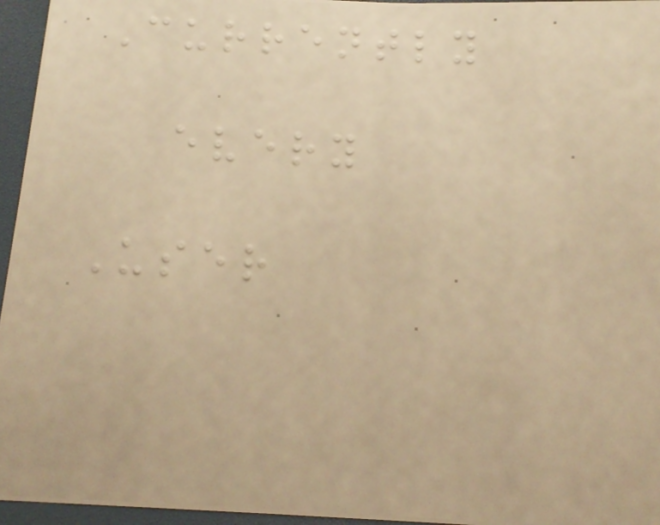Currently
every
User
